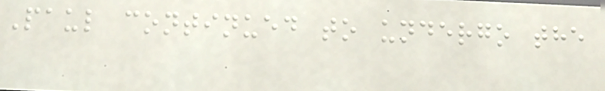Paul continued to undergo the
